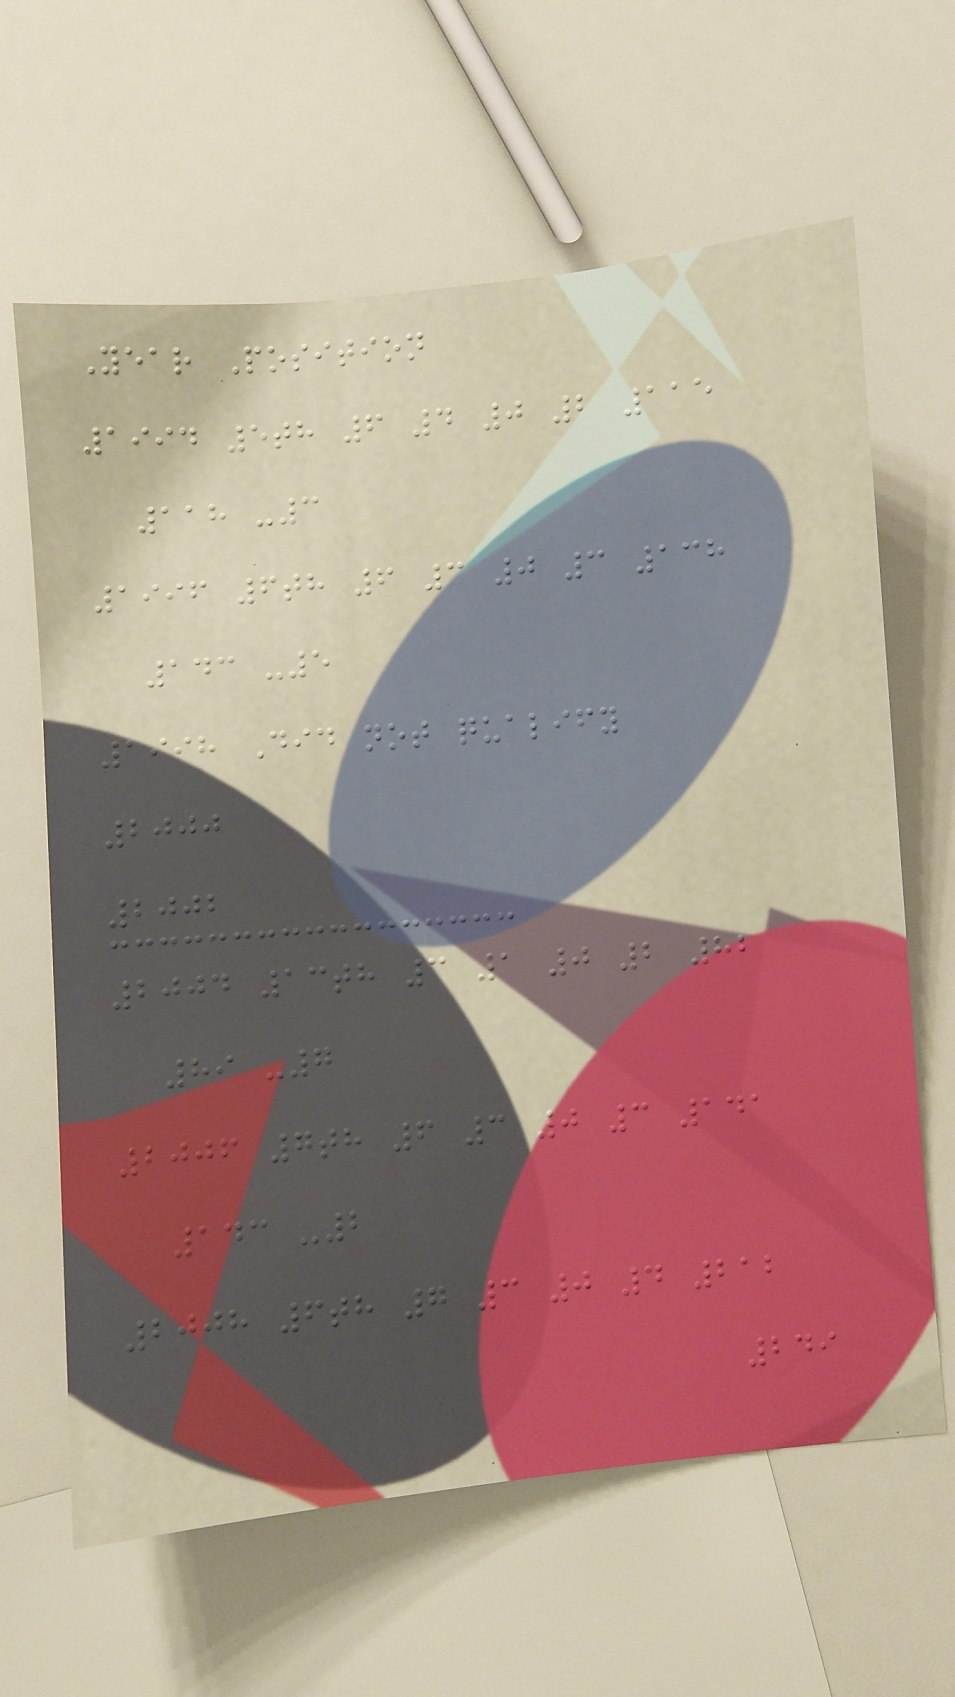Year Position
1994 5th 6 4 0 2 115
118 -3
1996 6th 6 3 0 3 138
143 -5
1998 Did not qualify
2000
2002
2004 13th 3 1 0 2 82
89 -7
2006 7th 6 3 0 3 141
143 -2
2008 6th 7 3 0 4 212
249
